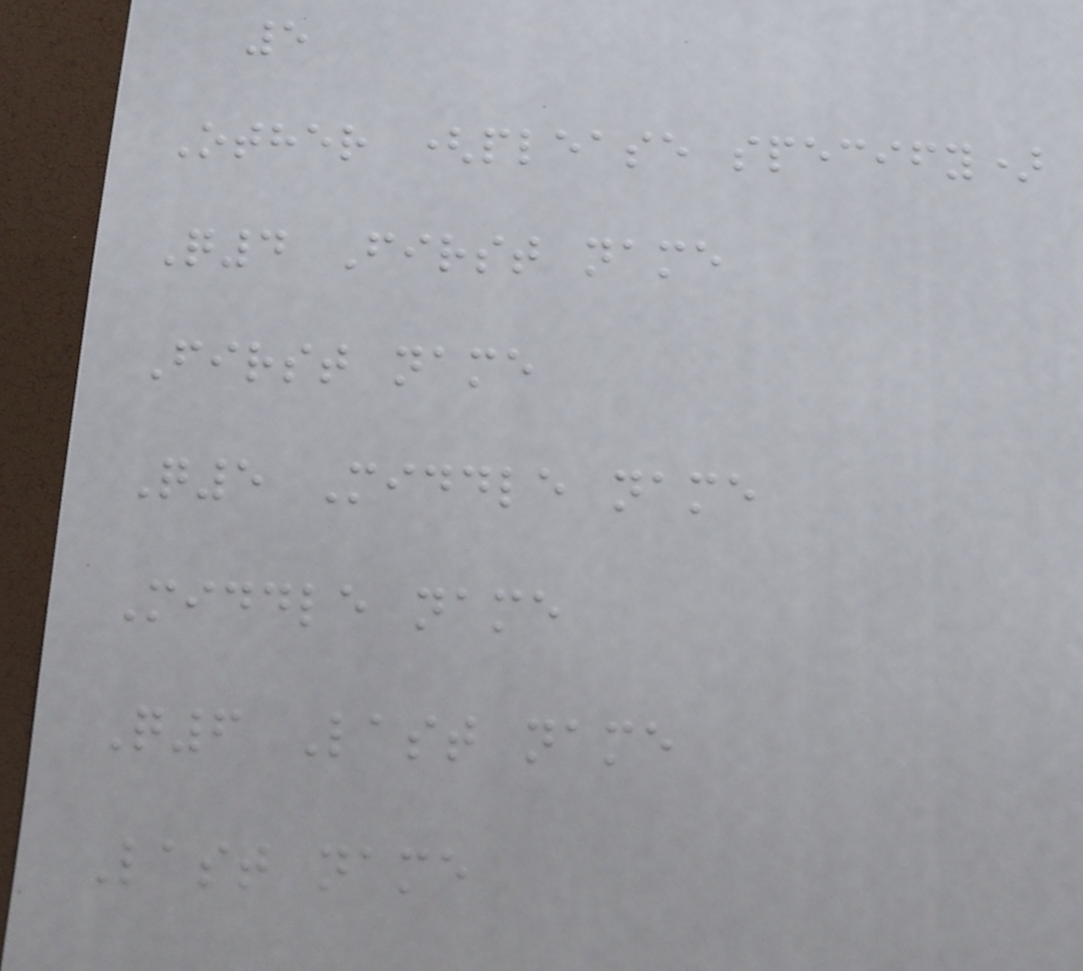5
Other (please specify)
Q4 First name
First name
Q5 Middle name
Middle name
Q6 Last name
Last name
